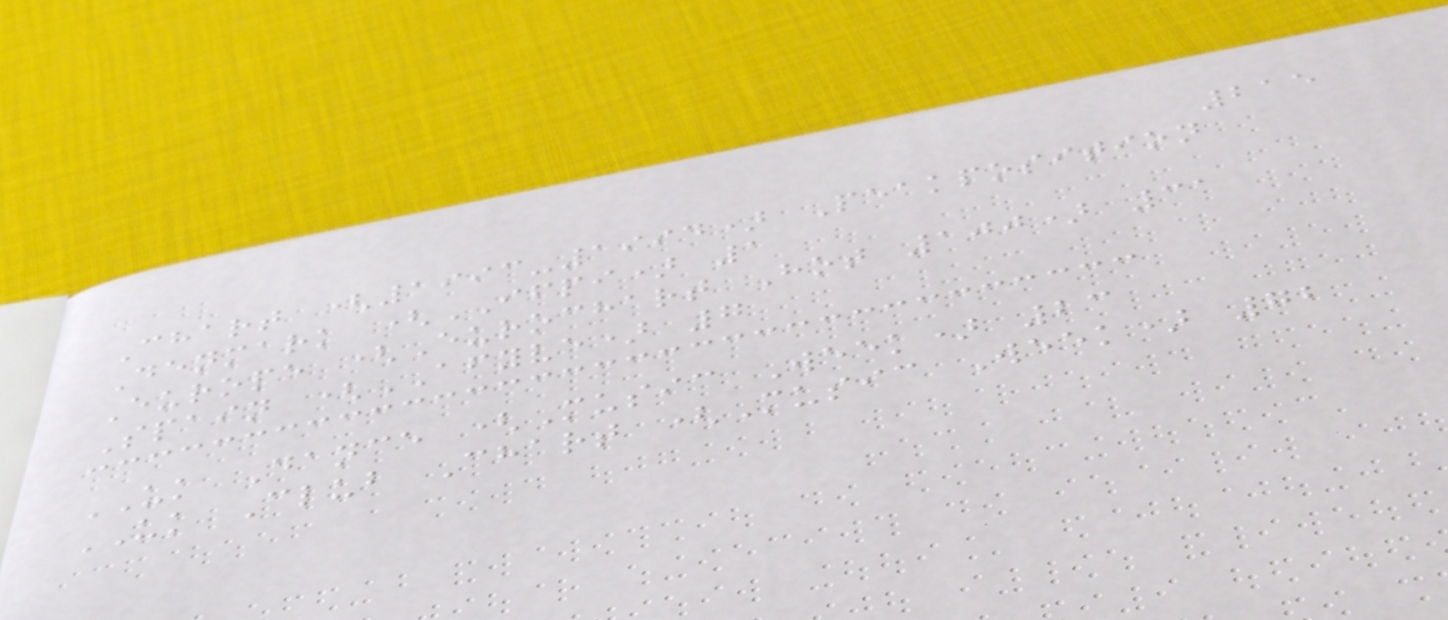215
Chart (1993-1994) Peakposition
Denmark (IFPI) 1
Europe (Eurochart Hot 100) 31
Spain (AFYVE) 7
UK Dance (Music Week) 23
UK Club Chart (Music Week) 72
